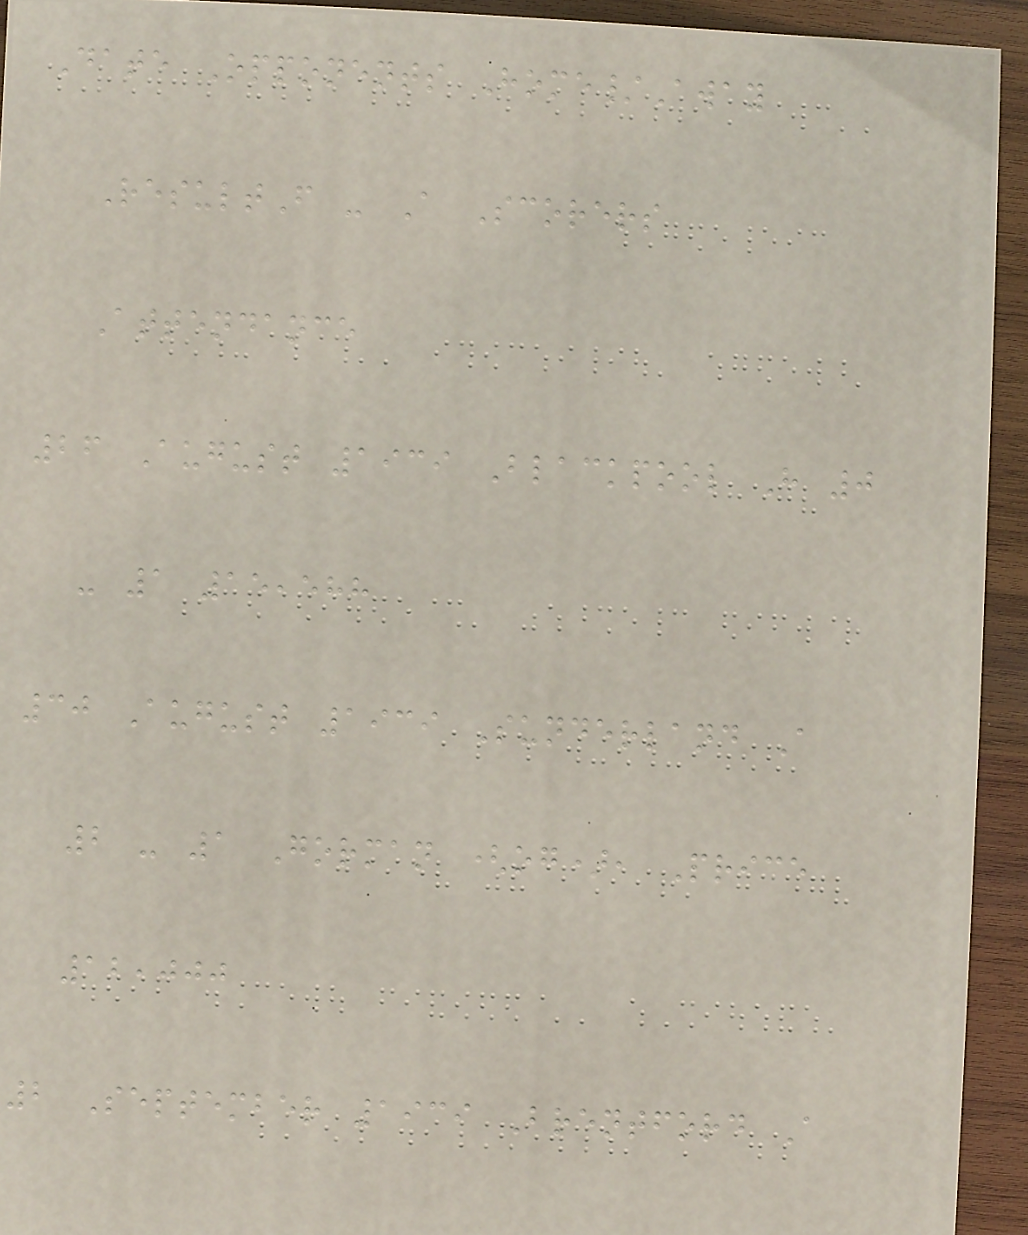Date Opponents Home/Away
ResultF - A Scorers
Attendance
26 August 1939 Blackpool H 0
- 1 15,588
30 August 1939 Sunderland A
2 - 1 Gorman (og), Price
12,000
2 September 1939 Brentford A
